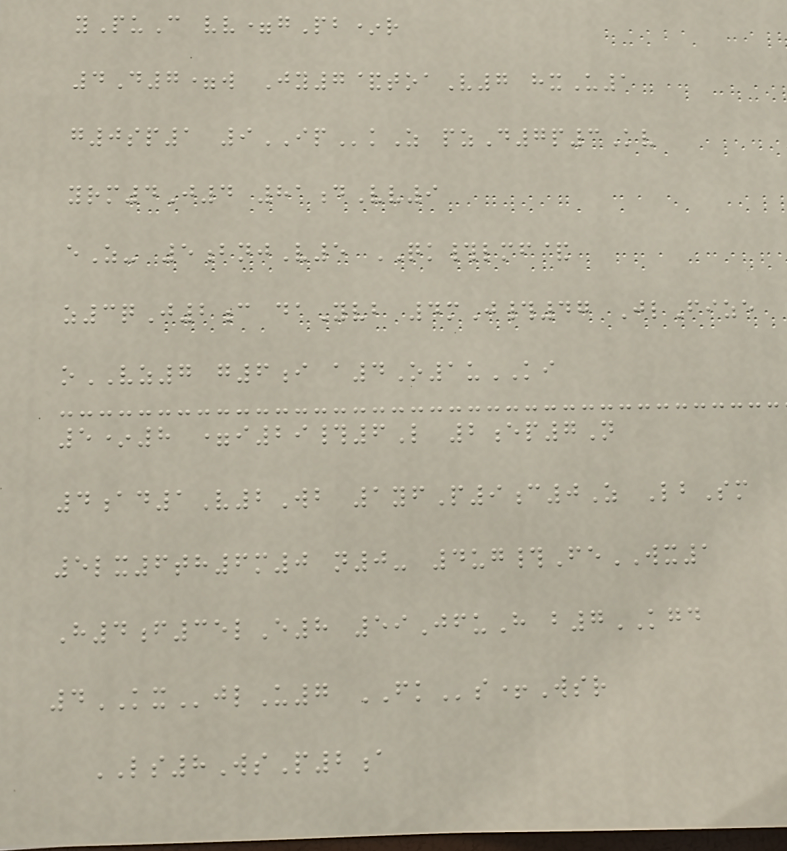yPuC vv=gPb*r
4D7=w Jy7&toaV7 hxU1
g0sp1 9IPkZ pzD7p3Kv
yrm4J4 81dVv9
eZ- 5bnjV5 QK#lmf&
z3qJ2c daYvb 4mJ#47 JlFize
oVZ7 g6i a4O1uKI
5*8 =i29#6L 2ep7N
4ad1V2Wb 1yfP9c0Z LbSm
5lx6th6m0 n0- 4ug#FeWX1
H4f35lE8 59JfuH b7KGD
4KXjlU7 FKs+Wsr
LS8WsP2a
